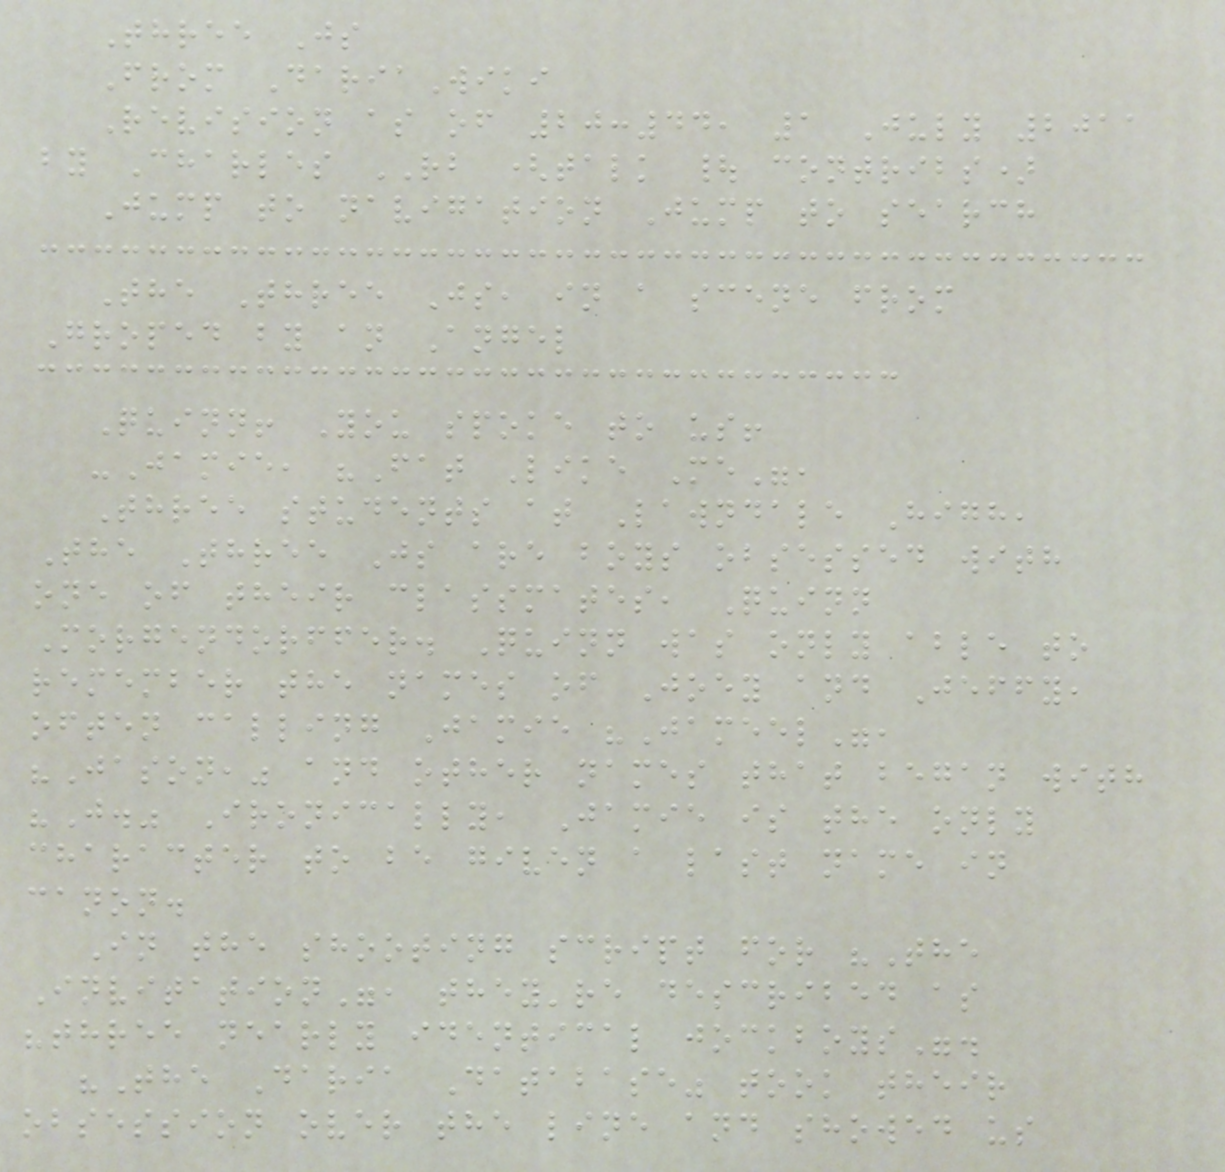Three Js
From DariaWiki
Revision as of 20:44, 1 July 2011
by Charles RB (talk | contribs)
Jump to navigation Jump to search
The Three Js, in a scene from
Groped by an Angel
Quinn! You spoke to us!
-Jamie, "Fat Like Me",
Three students at Lawndale High,
The Three Js are boys obsessed with
one of their classmates, Quinn
Morgendorffer. Quinn was only able to
remember the names of Joey and Jeffy,
often calling Jamie "Jameel",
"Jason," and other names that began with
"J." Ironically, Jamie is the only
character to be given a last name in
canon.
In the shooting script for "The
Invitation", they're described as
"three nearly identical jockboys".
"The Daria Database" took their
obsession over the line and showed us
